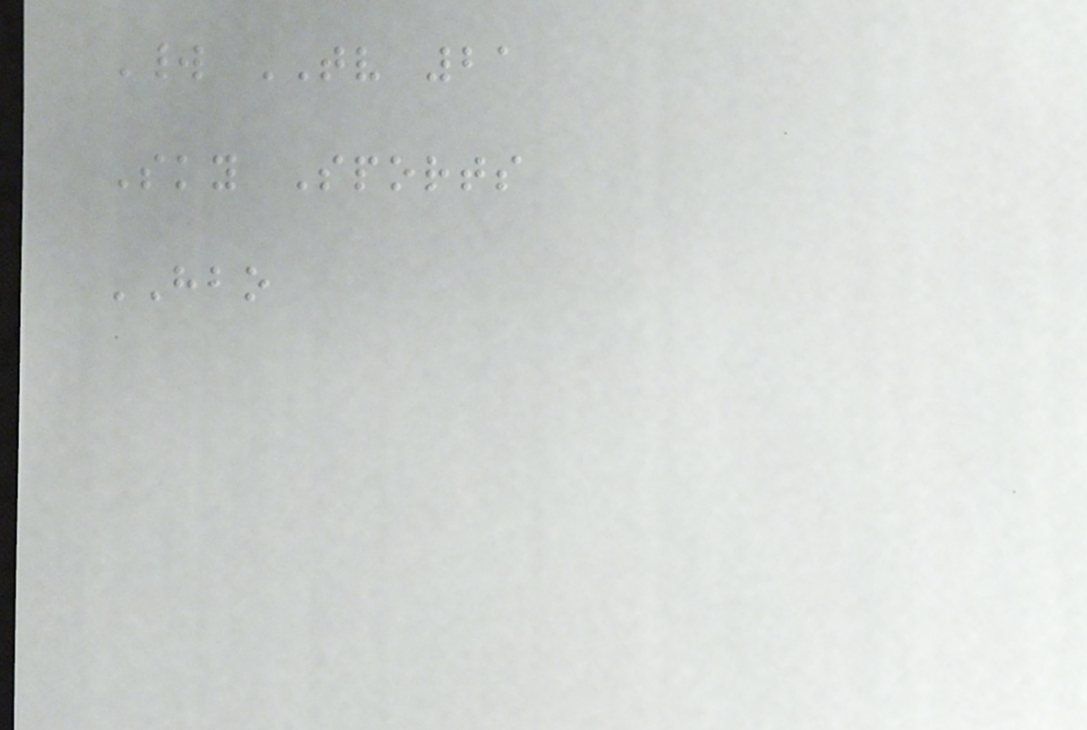World TV 21
Sky Sports
HBO
